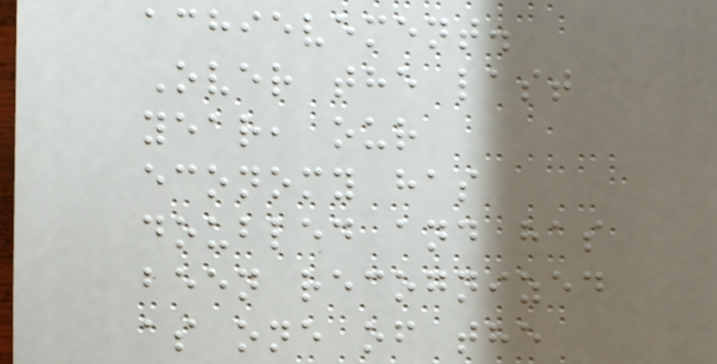achievement.
Over the last
year, our
economy has
doubled and has
been recognized
as one of the
